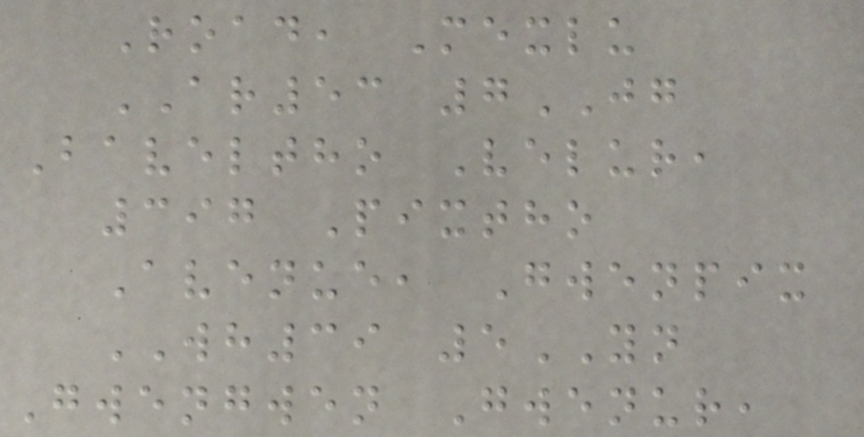Road, Mexlu
AR53 7JG
Baveltho Velur,
397 Pixtho
Avenue, Gwenpix
WH39 5YN
Gwengwen Gwenur,
